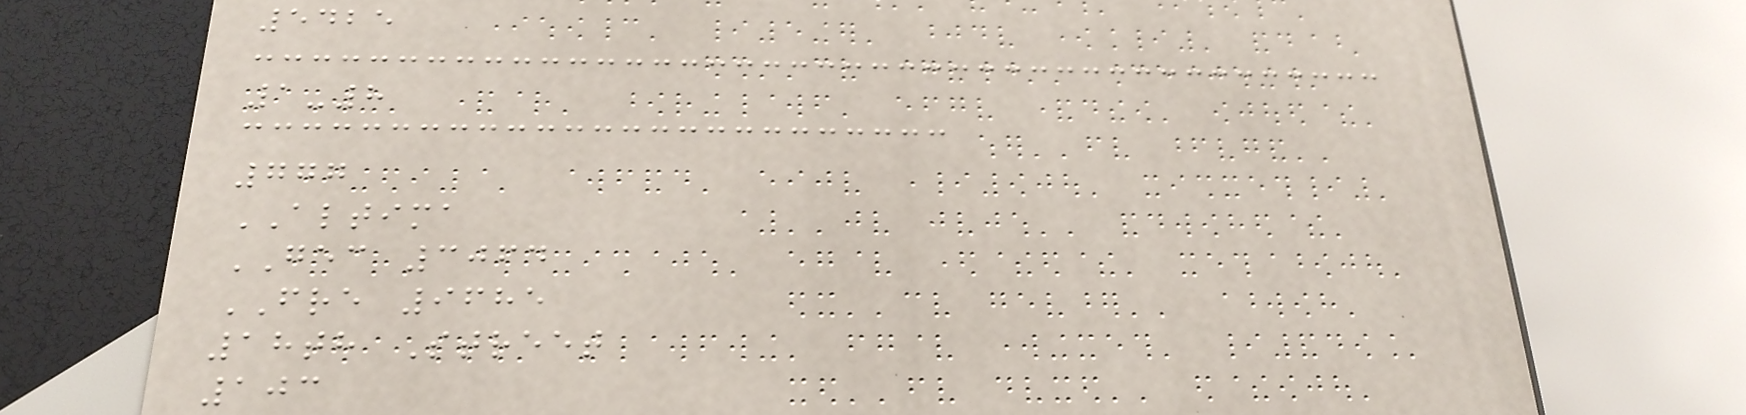5425
1-8
777
ALTIMA
GEC 3064
FRE 9685
18th Street
103
